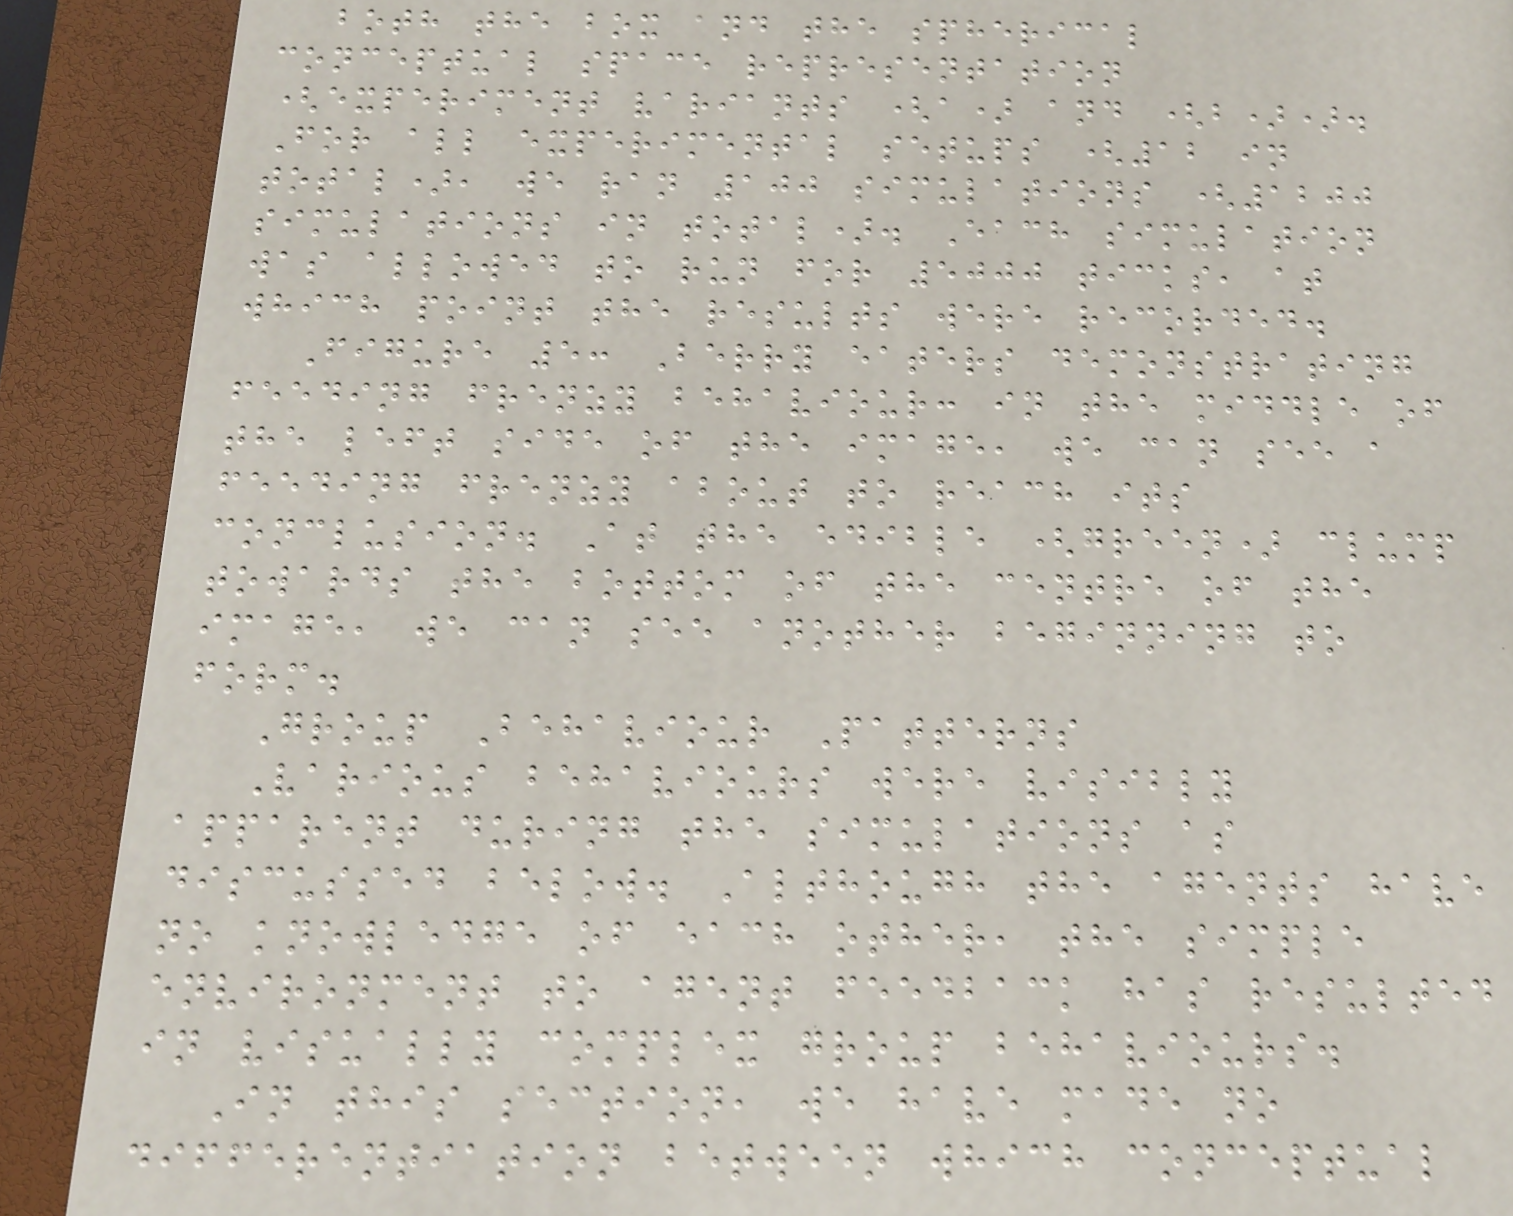both the box and the spherical
conceptual space representation
(experiment variants (a) and (b)).
For all experimental setups (12 in
total), we ran 100 simulations (1200
simulations in total). Each simulation
was allowed to run for 5000 ticks, at
which point the results were recorded.
Figure 5: Berry eaters demonstrating
feeding frenzy behaviour: in the middle of
the left side of the image, we can see a
feeding frenzy about to reach its
conclusion. At the edible (green) clump
towards the bottom of the centre of the
image, we can see another beginning to
form.
Group Behaviour Patterns
Various behaviours were visibly
apparent during the simulations as
discussed below. Although the agents have
no knowledge of each other, the simple
environment to agent feedback has resulted
in visually complex group behaviours.
In this section, we have made no
differentiation between which conceptual
